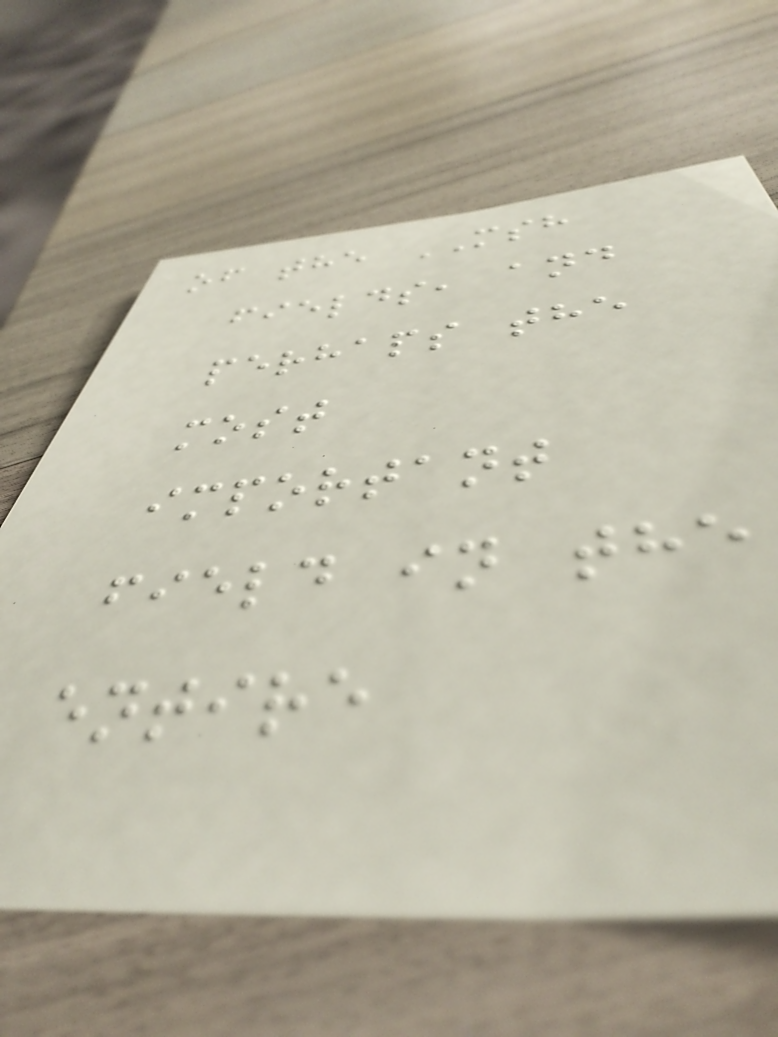of the MSH
fields, and
perhaps the
most
important
field in the
entire
